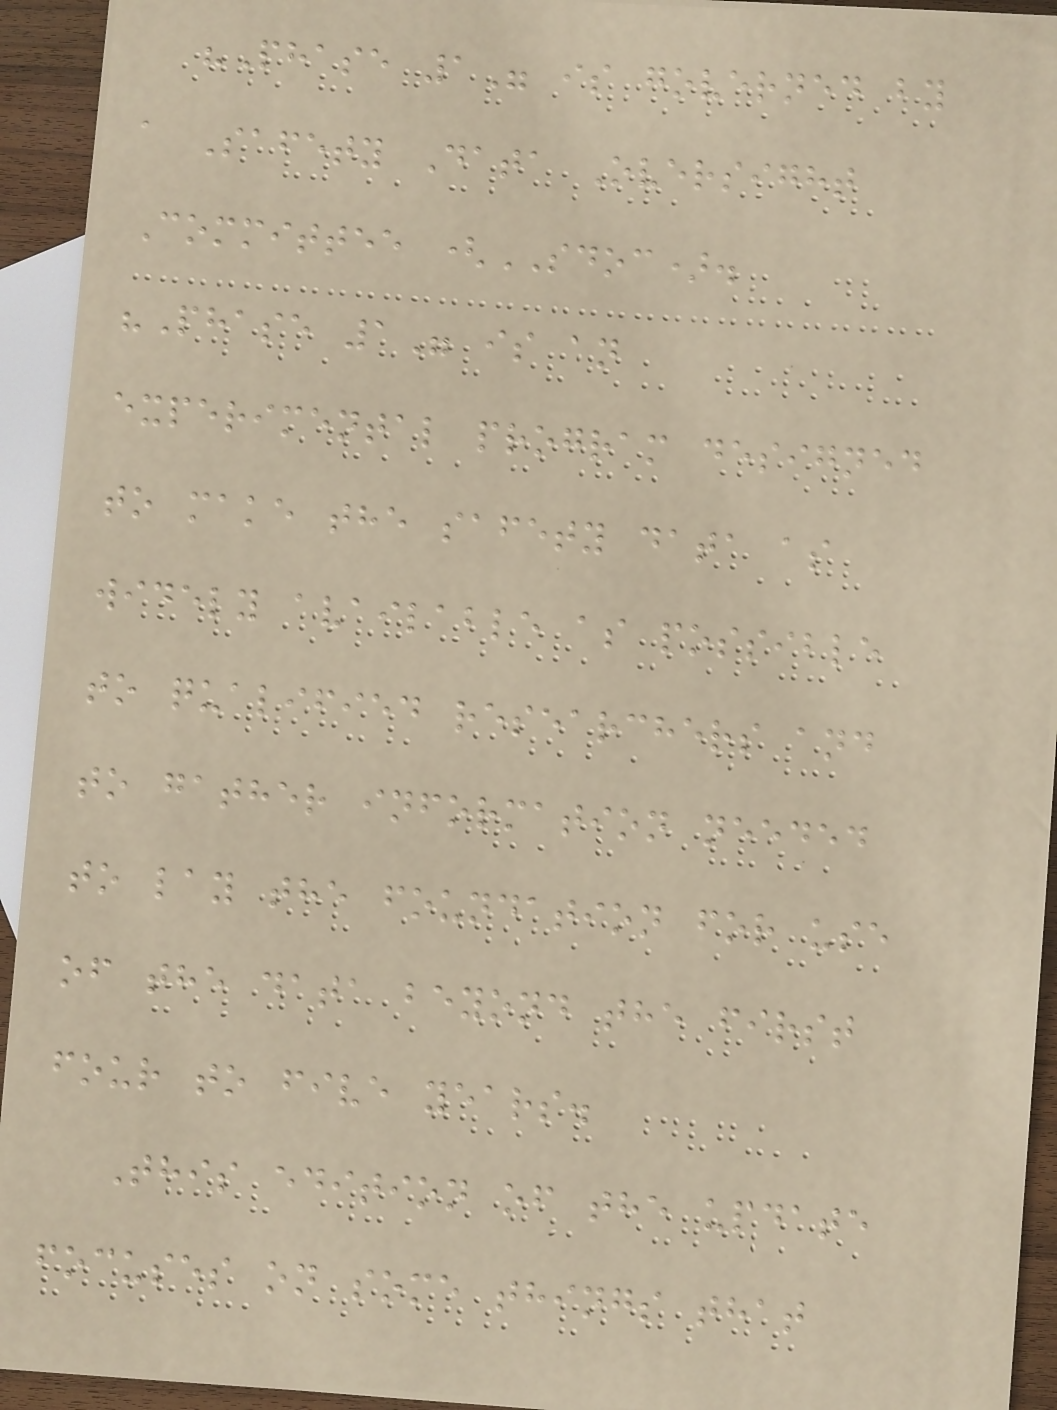"Phase 1" is governed by
a Safety Data Oversight
Committee (SDOC).
"Phase 1" is an
experimental program designed
to make the safety data as
widely available as possible
to qualified researchers and
to gather information needed
to lay the foundation for use
of the data beyond the first
four to five years.
This edition of the update
focuses on some things that
